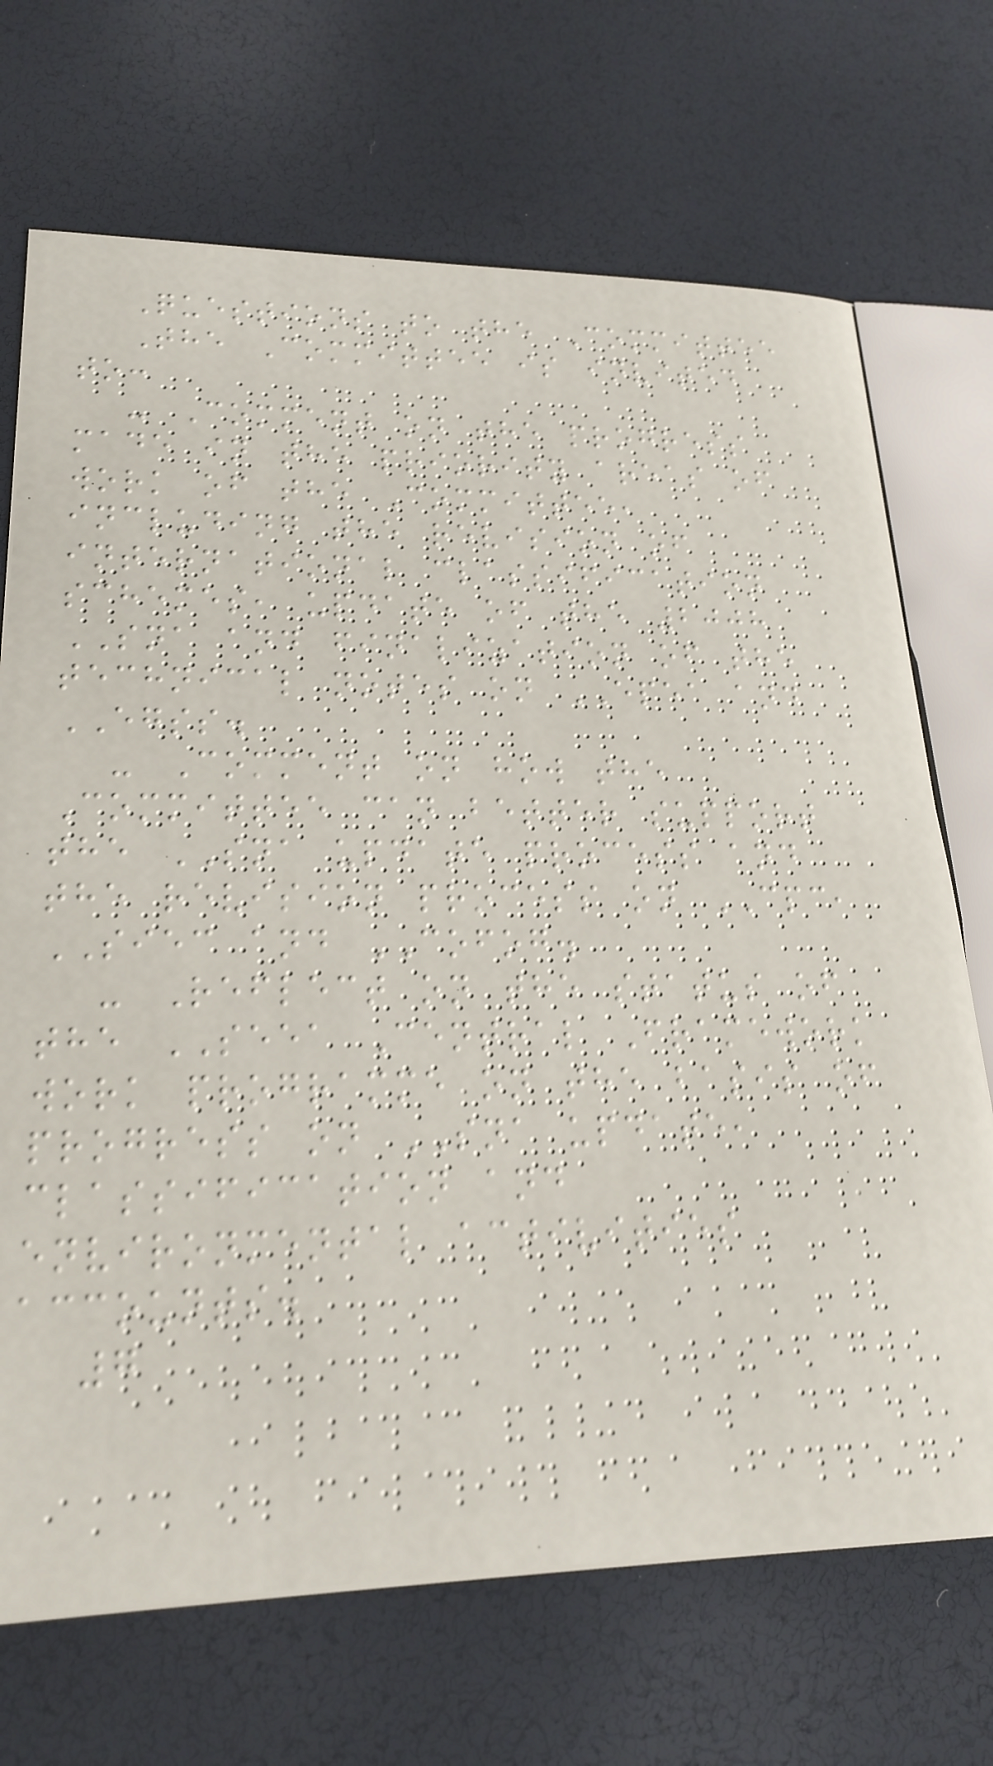Questions to the Committee
The Committee is invited
to:
- Comment on the progress
made in the priority areas of
work of the Committee,
including the revision of
international classification
schemes, update of the 2008
SNA and finalization of the
technical notes on EPEA and
EGSS.
- Comment on how the
Committee can better support
the SNA update process and
the revision process on CPC,
SIEC and COFOG.
- Reflect on the status of
the SEEA Central Framework
work programme on the basis of
progress on SNA update,
classification and
environmental activities
accounts.
7
